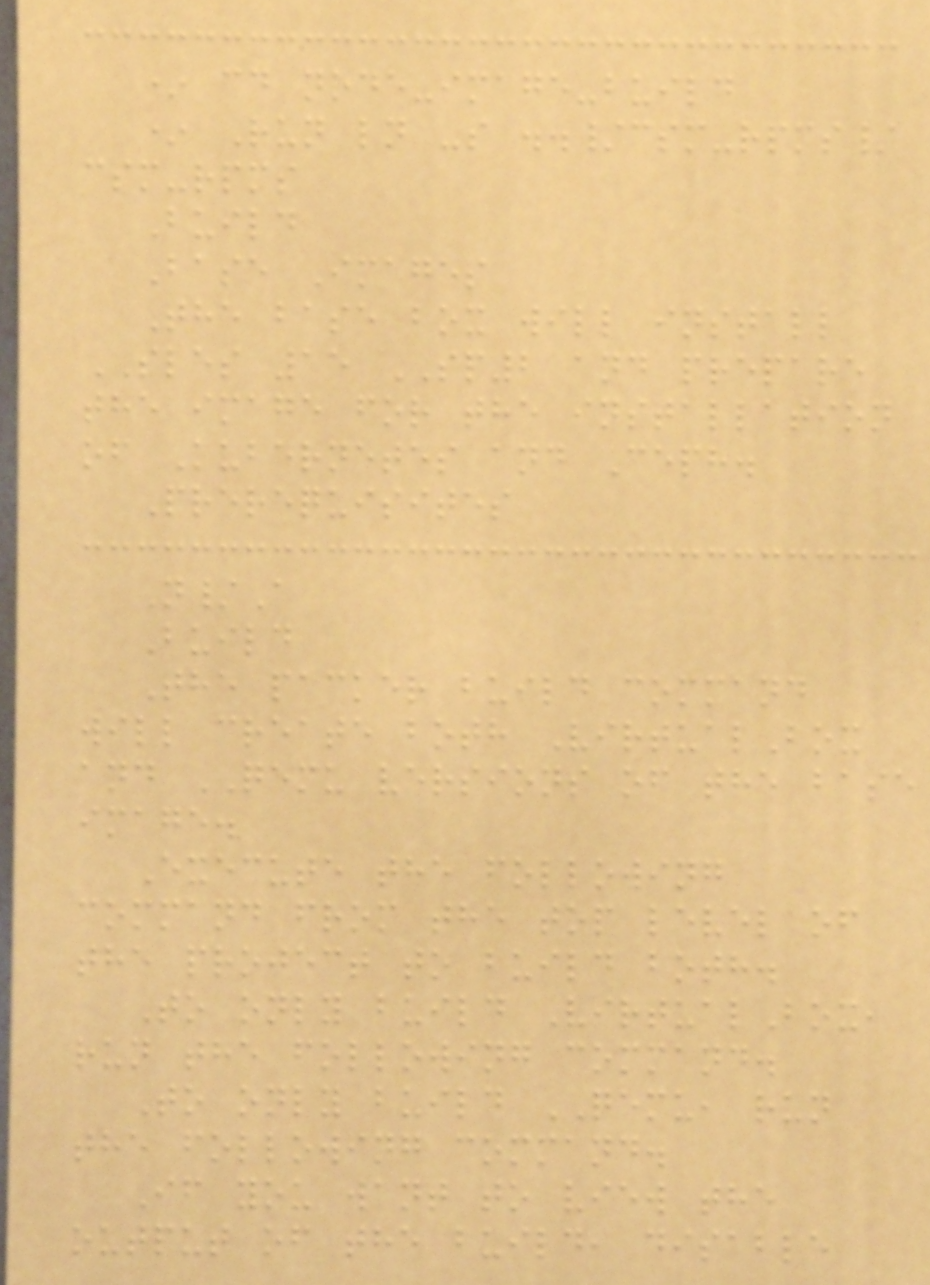* cd node-image-build
* Run ln -s ../csm-rpms/
csm-rpms
Build
Base Images
The base box will install
SLES 15 SP2 and prepare
the image for the installation
of Kubernetes and Ceph.
Prerequisites
N/A
Build
The packer build command
will create both VirtualBox
and QEMU versions of the base
image.
Execute the following
command from the top level of
the project to build both.
To only build VirtualBox,
run the following command.
To only build QEMU, run
the following command.
If you want to view the
output of the build, disable
